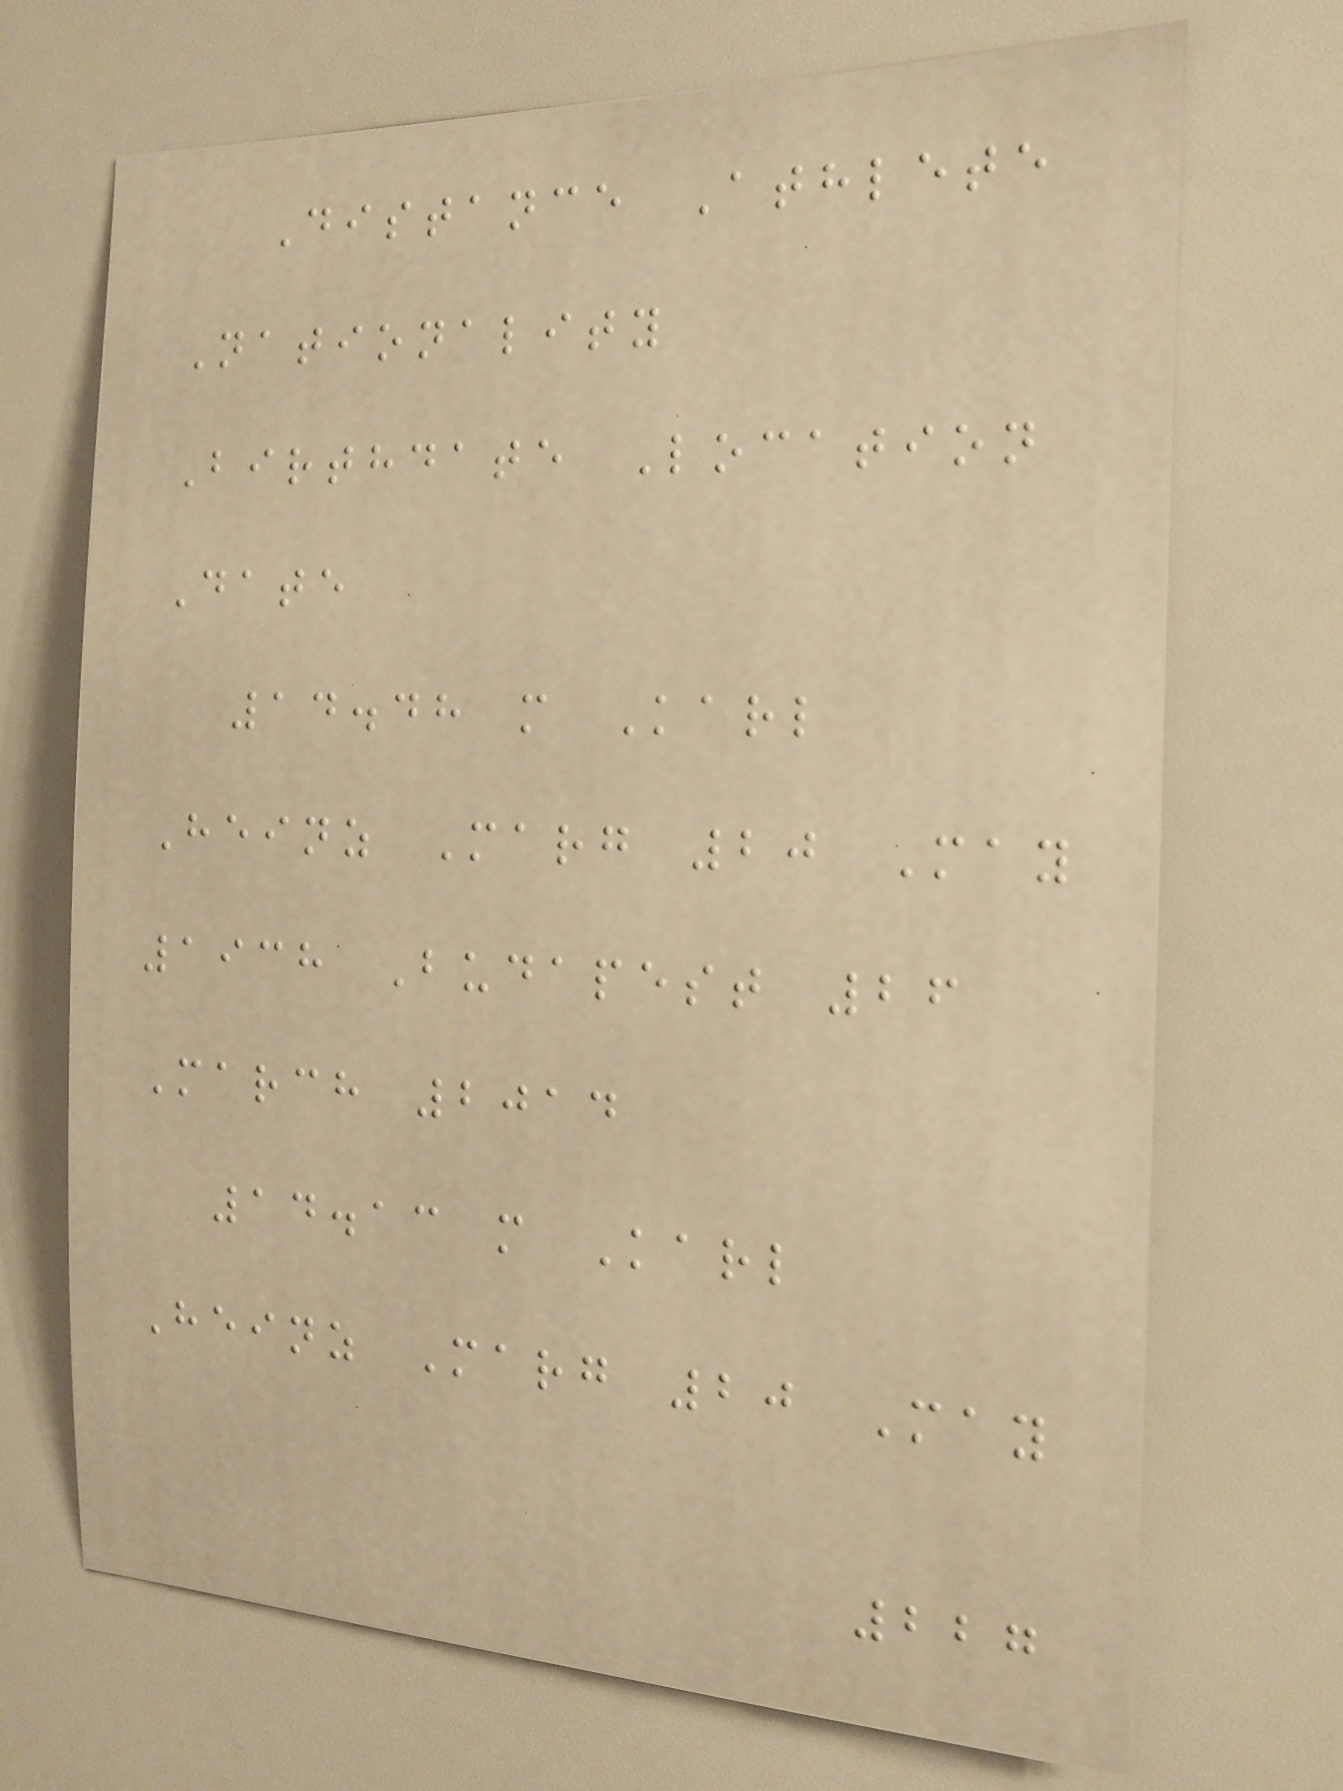Distance Athlete
Nationality
Birthdate Location
Date
14.48 m Karl
Heinz Marg 20 May
1938 Budapest 26
March 2014
14.13 m Karl
Heinz Marg 20 May
227
